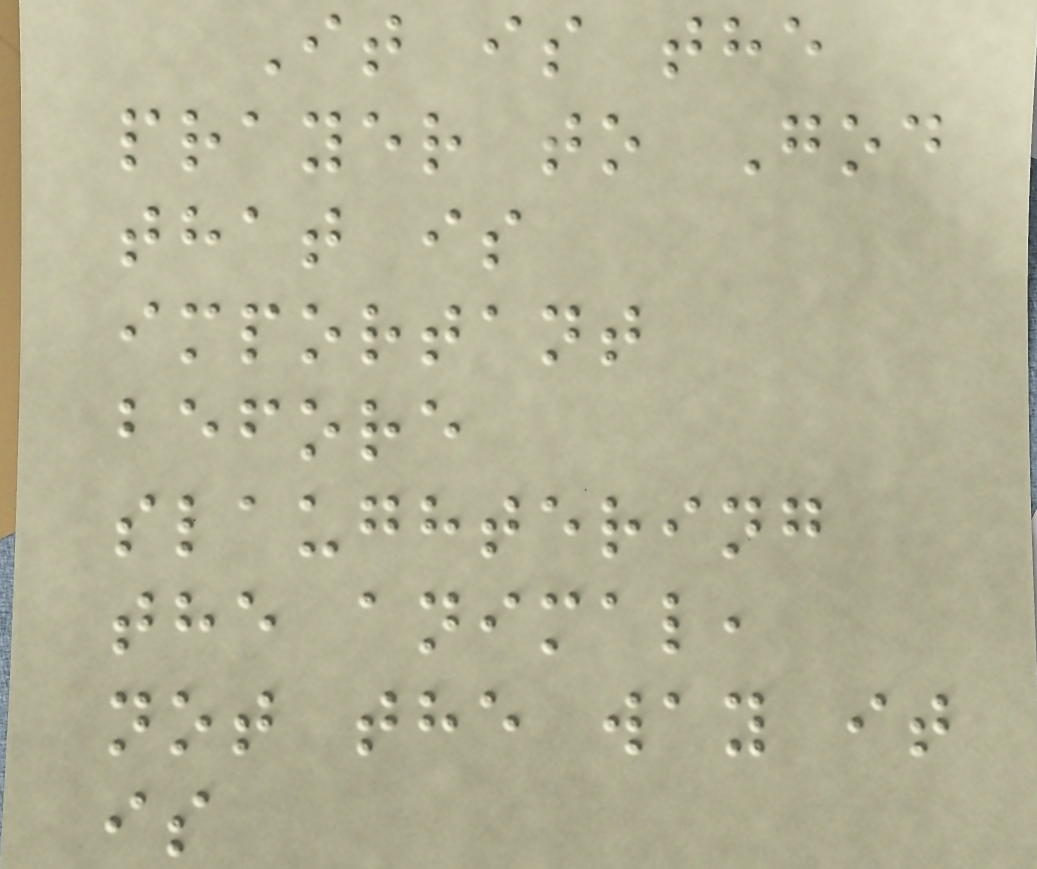It is the
prayer to God
that is
important
before
slaughtering
the animal,
not the way it
is
